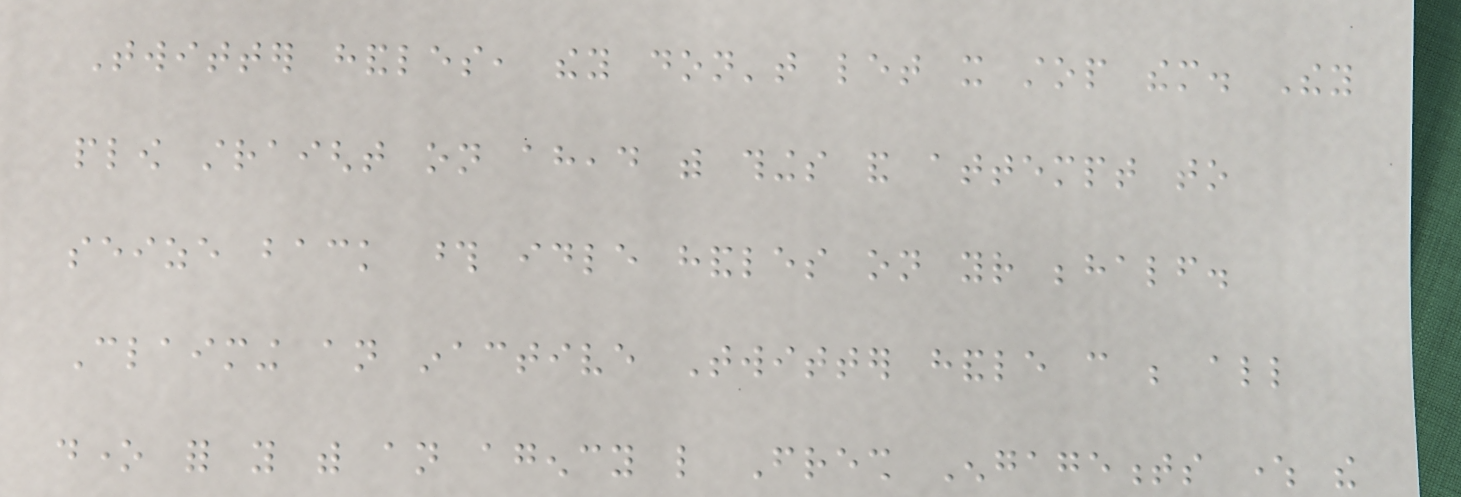Twitter handles, they don't let it stop them. They
plow straight on ahead with things and attempt to
seize back those idle handles on your behalf.
Claiming an inactive Twitter handle can be all
done for you with an agency like Fresh Engagements where the
